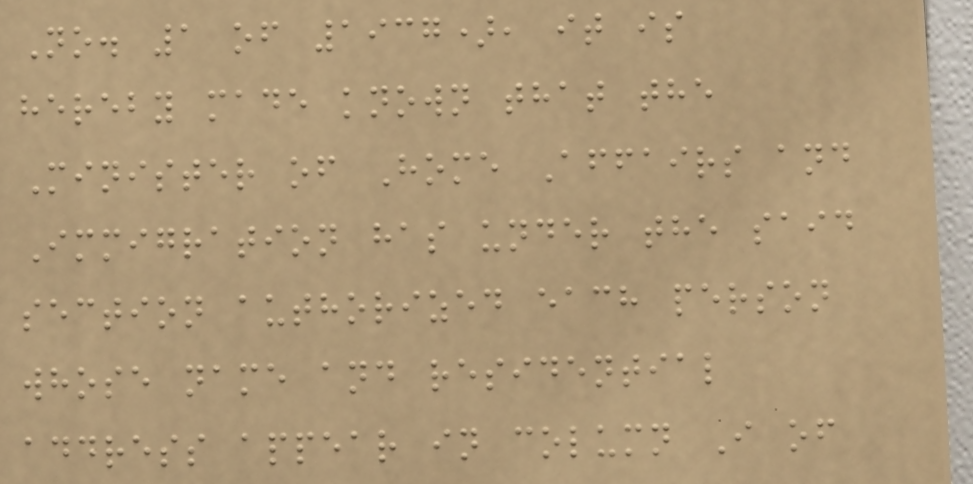No. 1 of 1937), it is
hereby made known that the
Minister of Home Affairs and
Immigration has under the said
section authorized each person
whose name and residential
address appear in column I of
